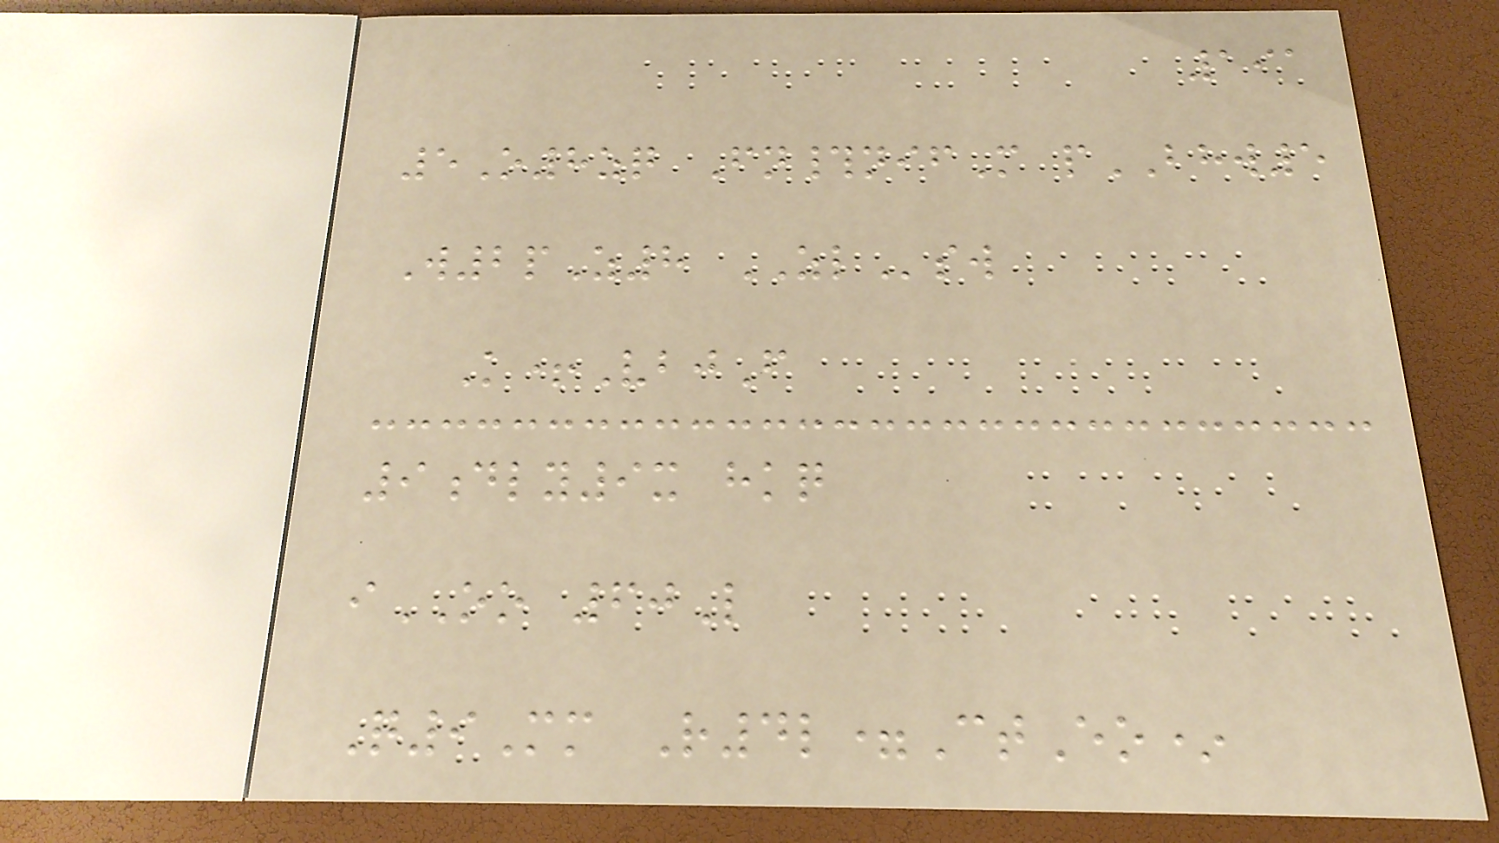191
5O8zq Fn#nifM pBHW5
W2pZ8 ZLsw
K+VbjF
9dly9x hkq
iOO 60L
Q9Mm R4l=CtEo*
